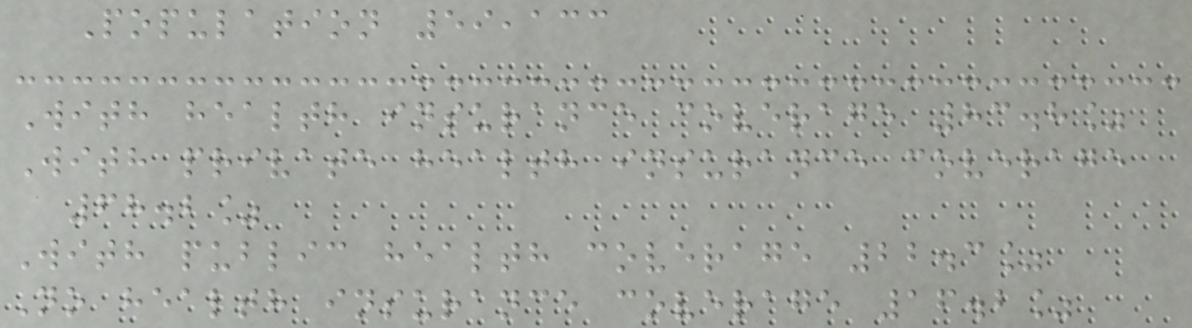Population 59,133
With health insurance coverage 83.8%
With private health insurance coverage
68.2%
With public health coverage 22.3%
No health insurance coverage 16.2%
